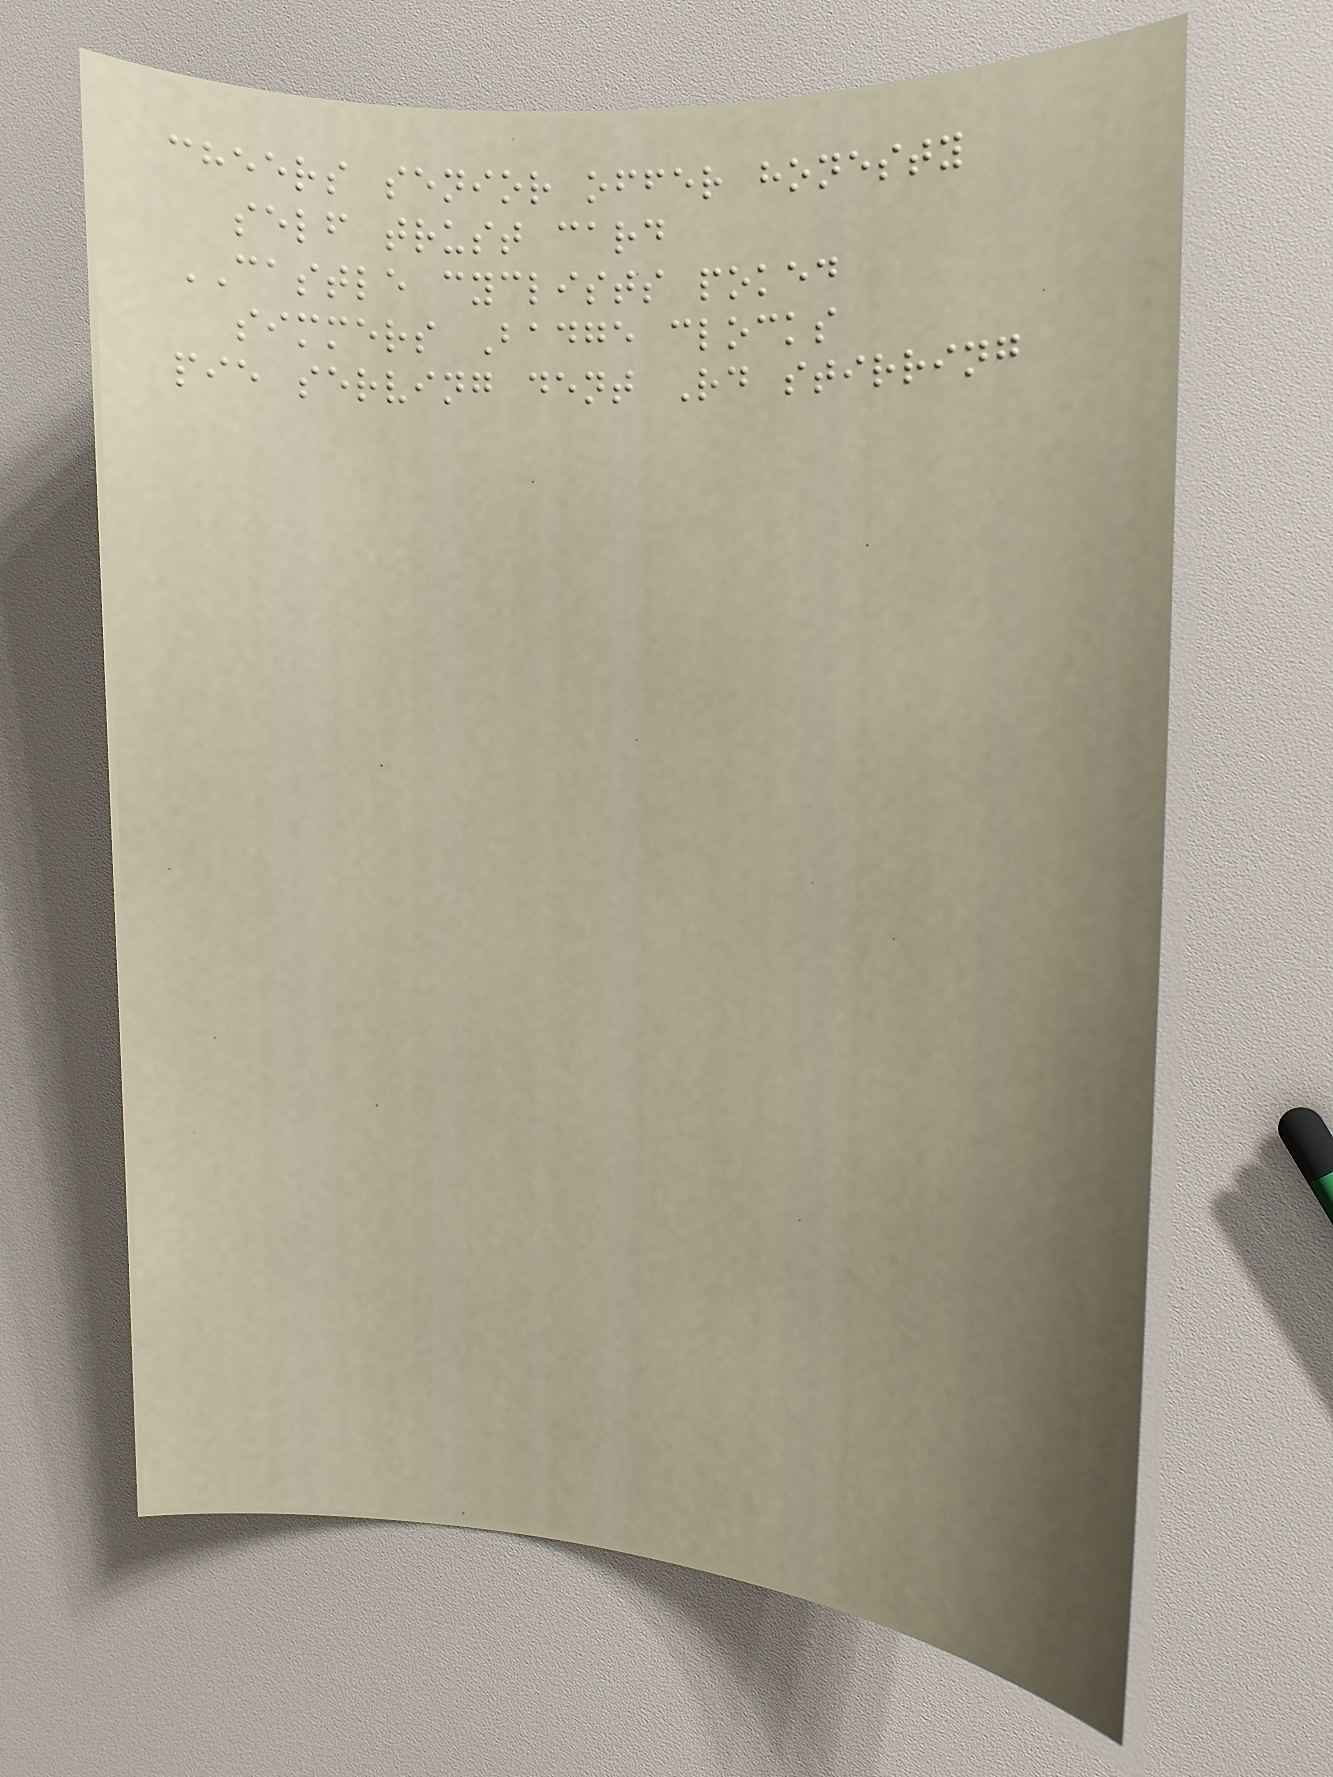cheers senior offer honesty
self trust card
CASTLE cyclists poked
simmers Badge clocks
pie serving dent Rd stirring
